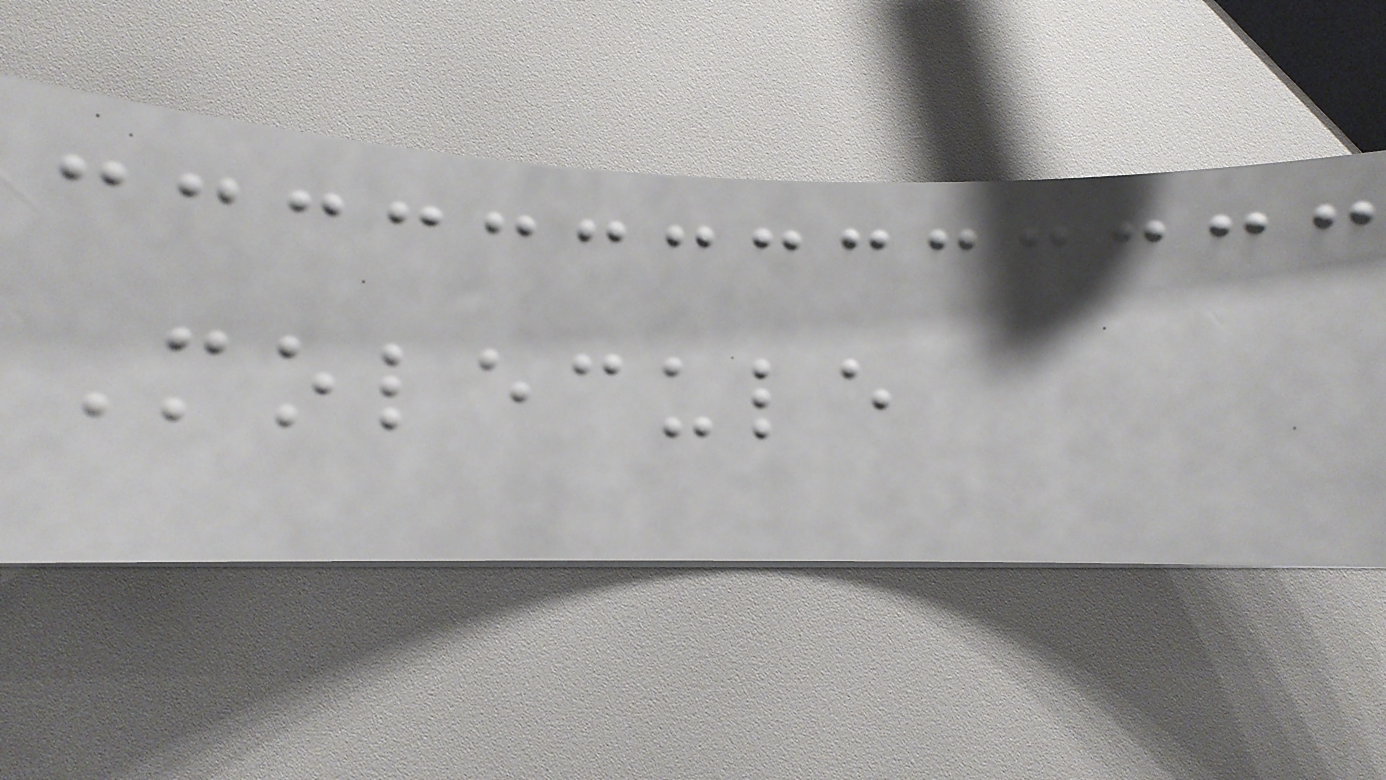Molecule
